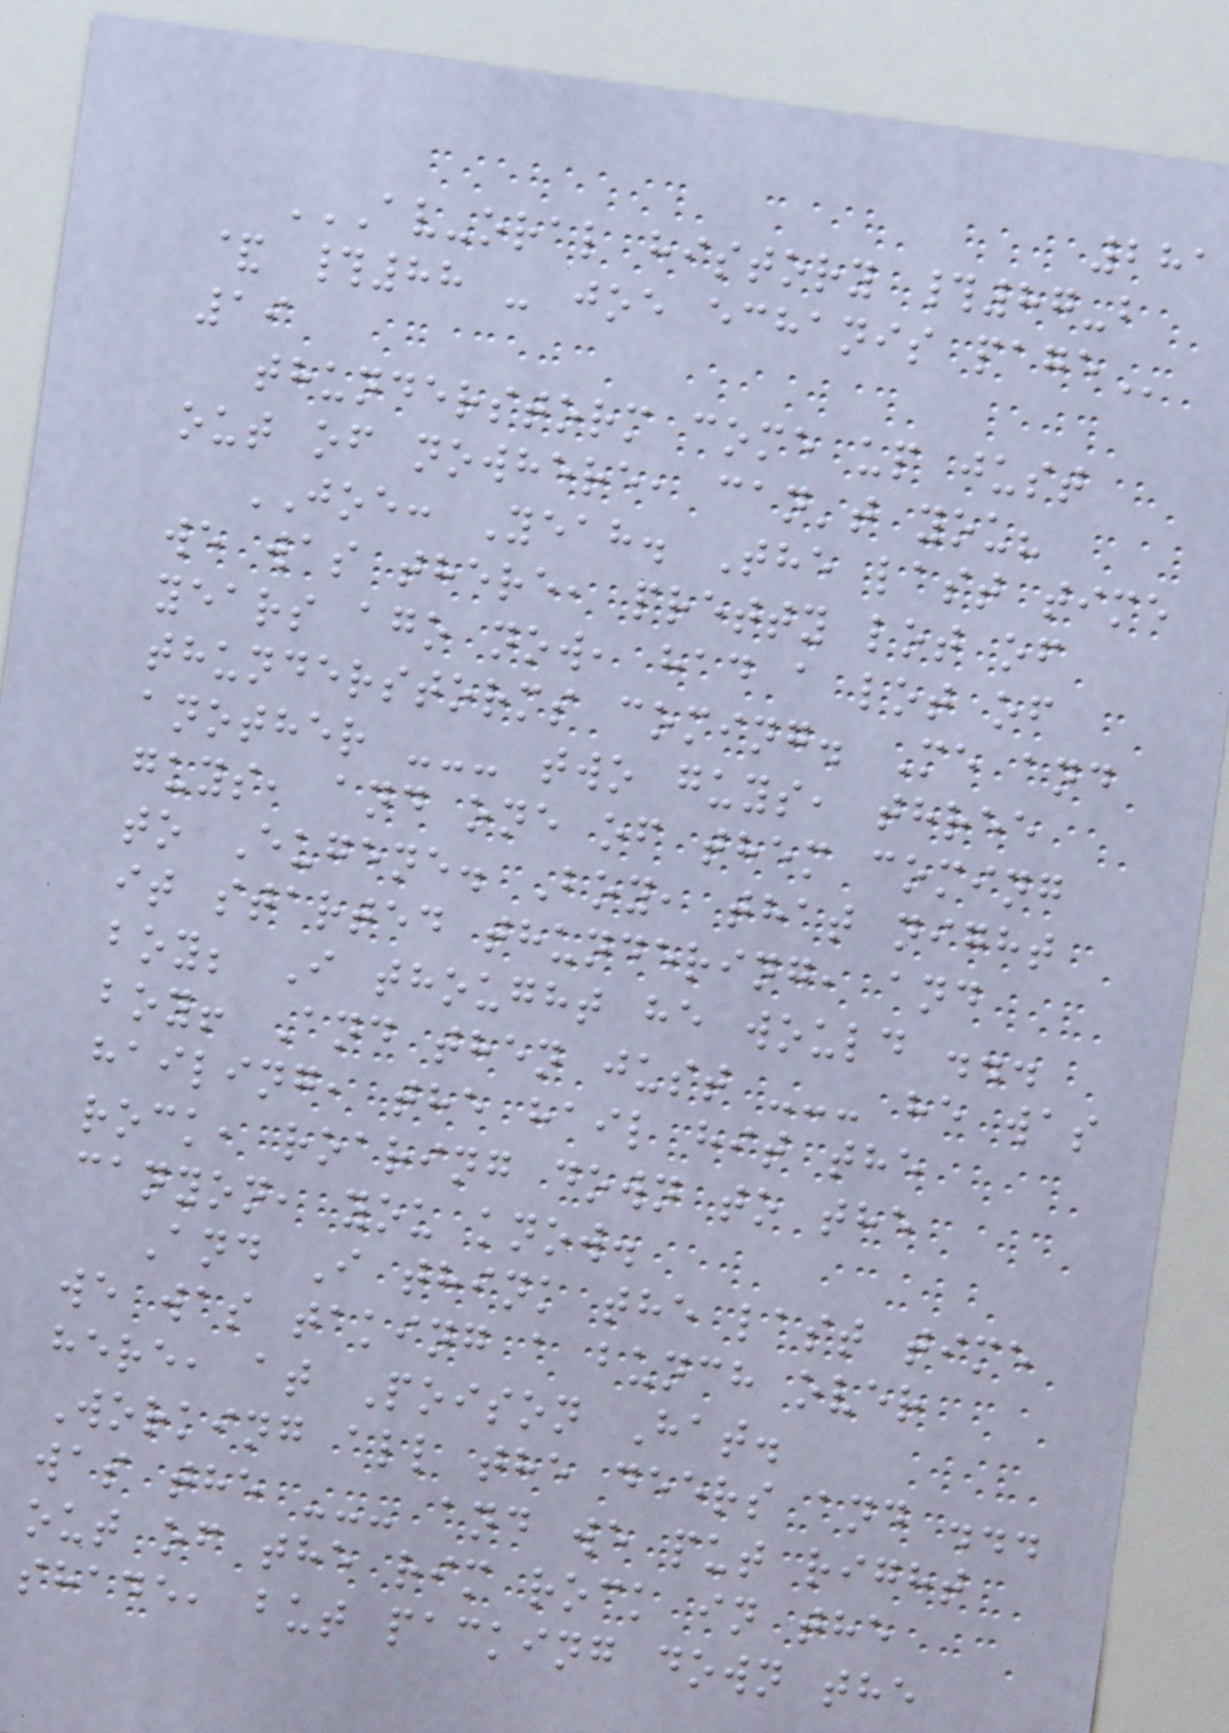281
AV-ORAL HISTORY #87-B
& #88 - JOE ECHANIS PAGE
19
thunderstorm come up just
out of nowhere, can't you?
JOE: Yeah. The last time
we was there, pretty lot of
years ago now, had a lot of
thunderstorms coming. Me and
another --- two guys, three
guys, and one of them coming
to Eugene. Boy, that night
it started thundering, and
boy; I thought he would ...
boy! And then just --- he was
hailing, the hail hit the
rock, roaring down to the
canyon, you know.
And I think the last time
we was taking a bunch over
here, at Poison Hat.
Working all the deers and ...
was the --- and we put right
out of the rim rock in the
shade, but packing down the
